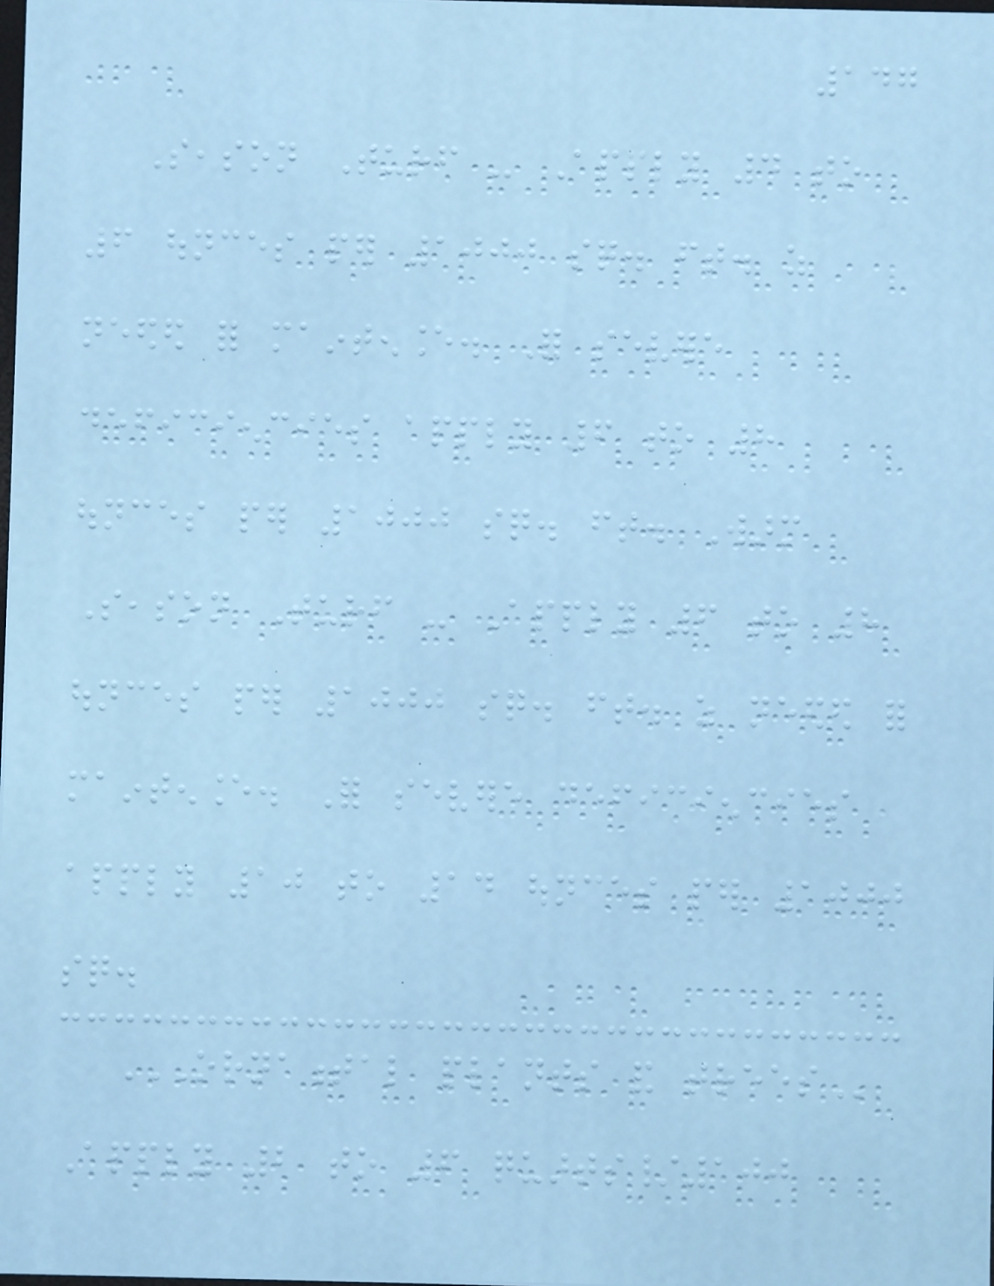147
Season Turf - Apply 4 to
6 ounces per 1000 sq. ft. as
needed for maintenance. For severe
deficiencies apply 6 to 8
ounces per 1000 sq. ft. Warm
Season Turf - Apply 6 to 8
ounces per 1000 sq. ft. as needed for
maintenance. For severe deficiencies
apply 10 to 14 ounces per 1000
sq.
ORNAMENTAL PLANTS AND TREES
Apply 2 to 6 quarts/100
